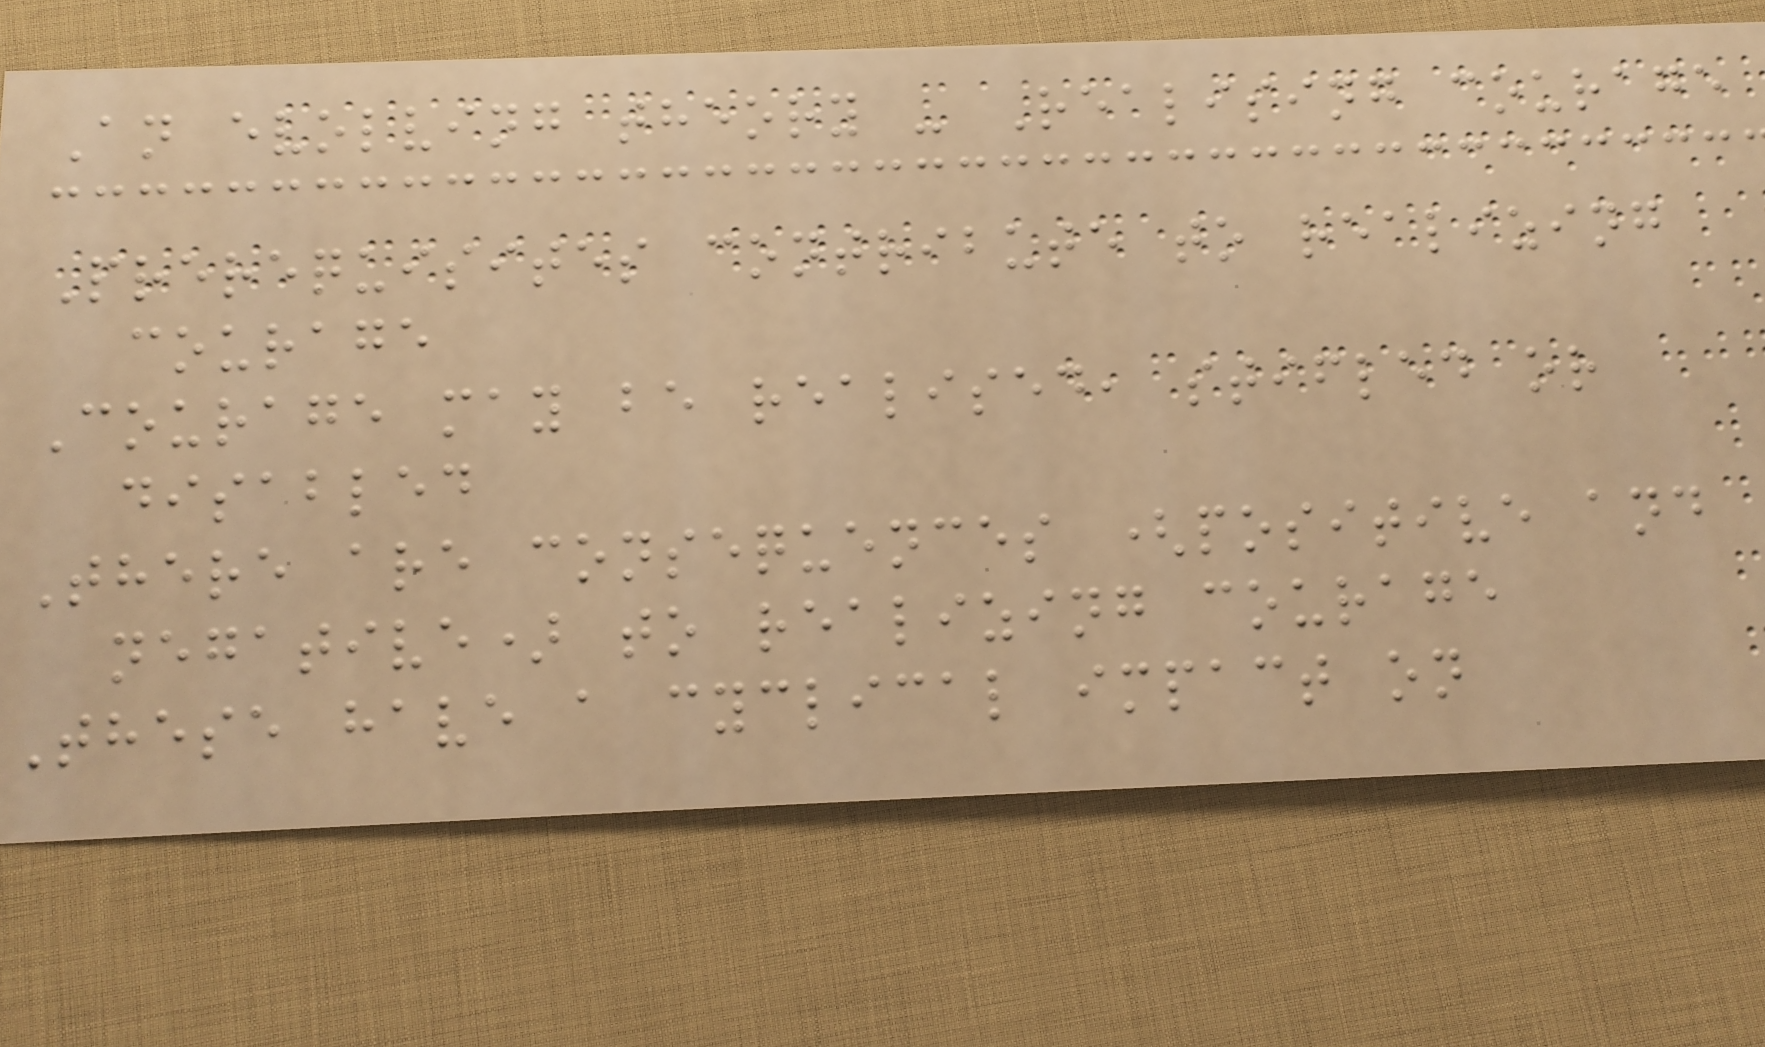An evolving theory - Realising courage
Prerequisites contribute to realizing
courage
Courage may be realised, stifled or
disabled
There are consequences (positive and
negative) to realizing courage
These have a cyclical impact on
